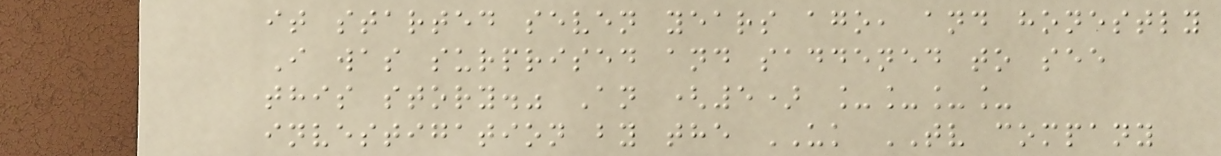it started seven years ago, and honestly
I was surprised and saddened to see
this story." An (5) ____
investigation by the UK TV company
